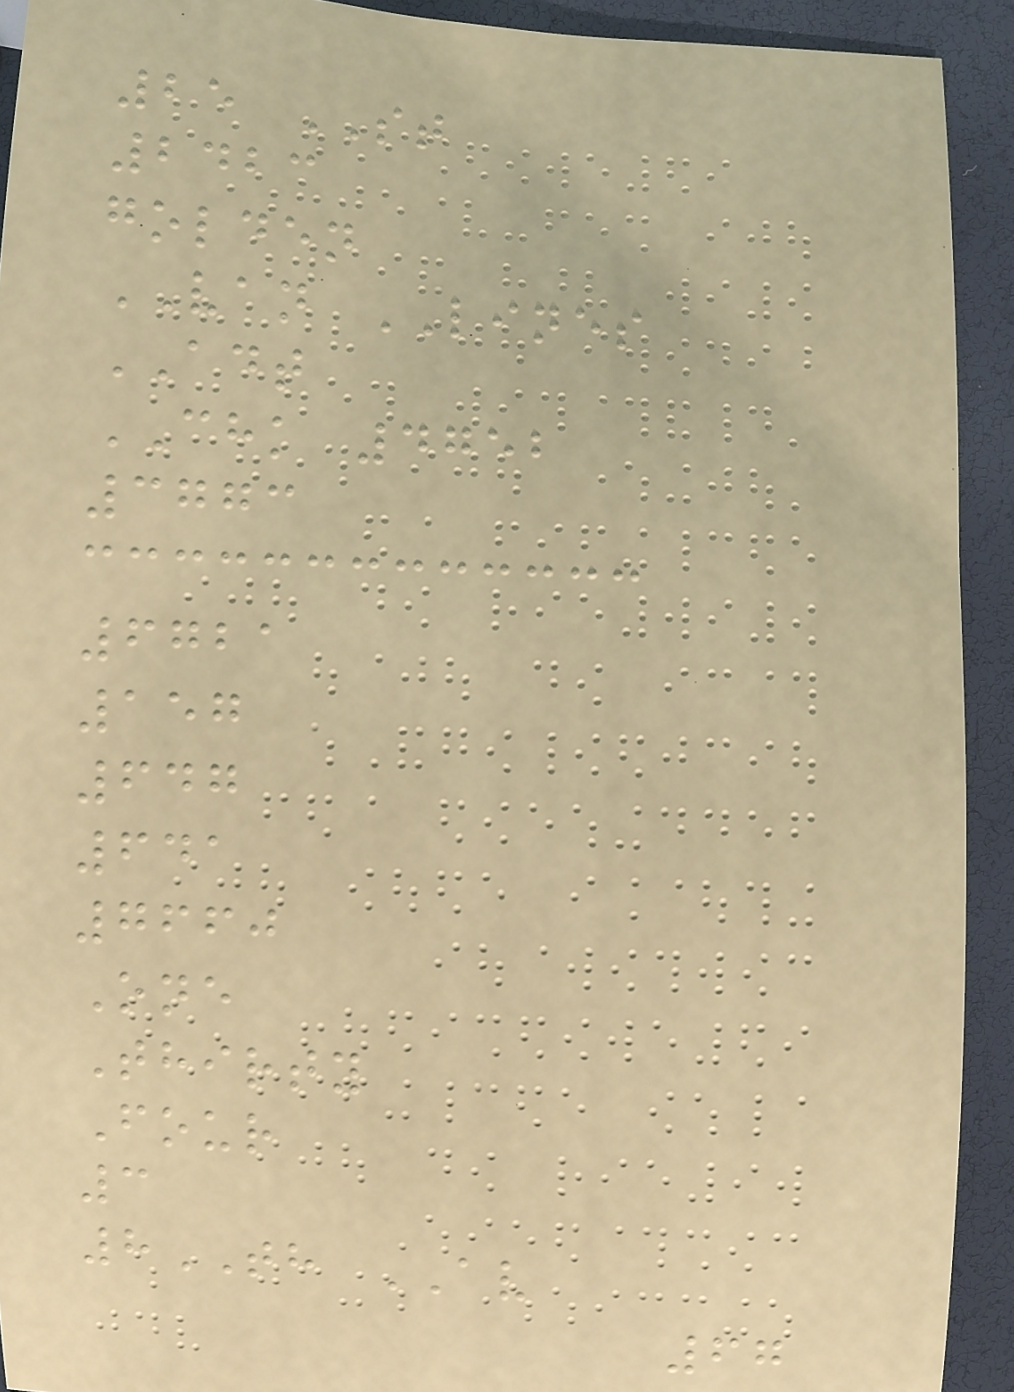25 ST
2423
golden
VAN LINES
ADT
CHK 4752
3773
6721
157
647
641
7660
One
Thirty
Four
3
8TH AV
67
